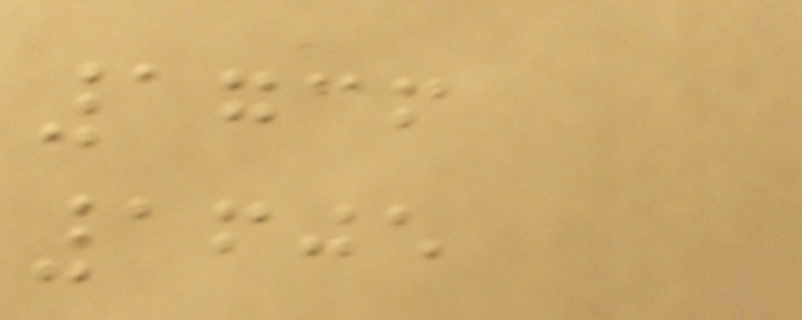1736
1605
